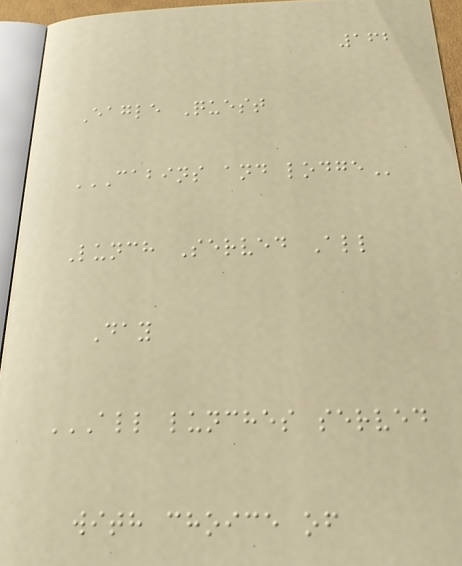162
Eagle Quest
CABINS AND LODGE
Lunch Served All
Day
ALL LUNCHES SERVED
WITH CHOICE OF
